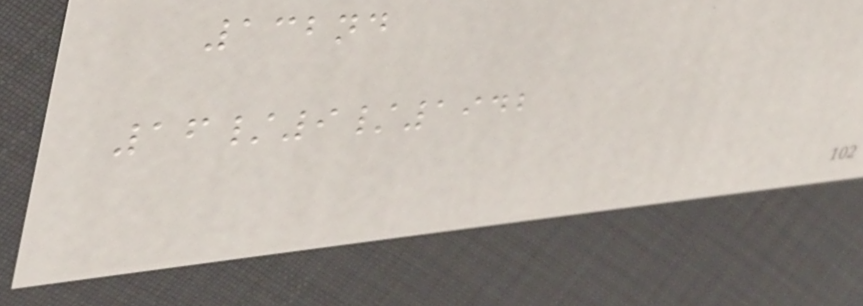132nd
16/9/1942
